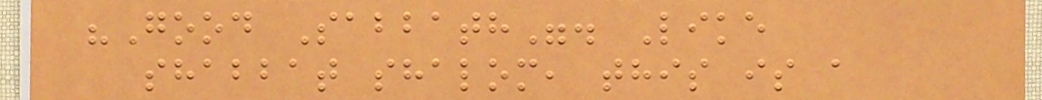"Good Sabbath". Like
shabbat shalom, this is a
